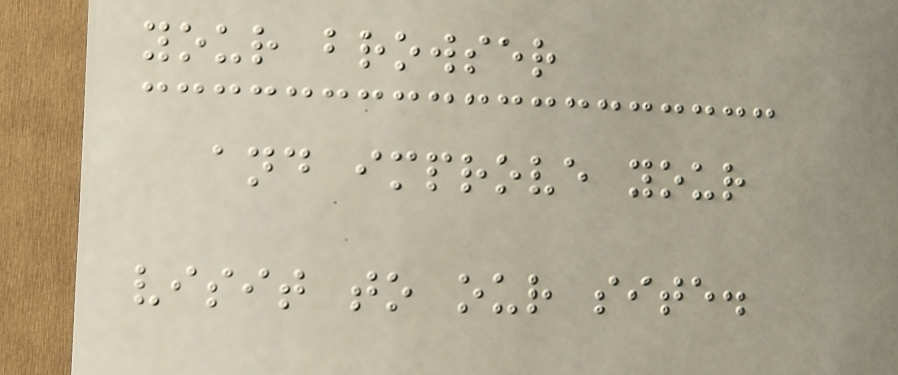your browser
and improve your
visit to our site.
